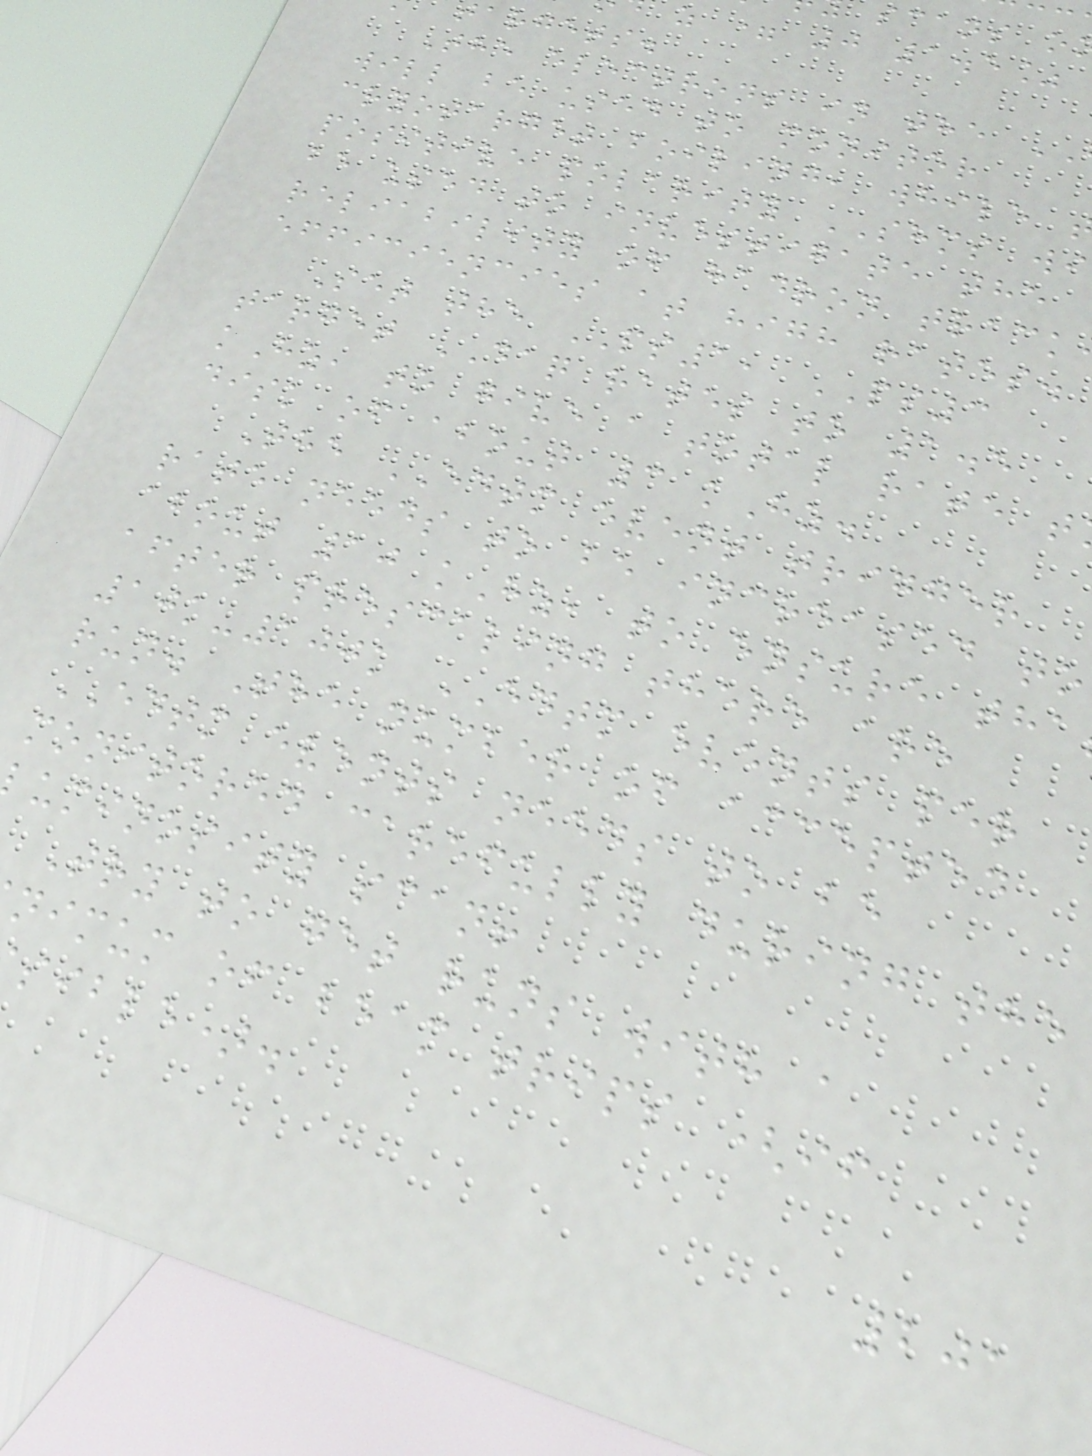scans o
z = 0 1.5%
argets.
The electrons in the
will be used to monitor
cryotarget boiling, while
positive polarity SHMS wi
be used to investigate the
reliability of hadron track
efficiencies at high rates.
Set the PS1, PS3
target DAQ rates to 1.5
kHz, to give a total rate t
disk of about 3 kHz.
The EDTM event trigger
rate needs to be increased to
about 10 kHz, to ensure tha
after prescaling there are
10k-100k EDTM events per
run. The number of accepted
EDTM events needs to be
monitored carefully during the
uminosity scan!
Try to get runs with a
nimum of beam trips (if
sible).
201
